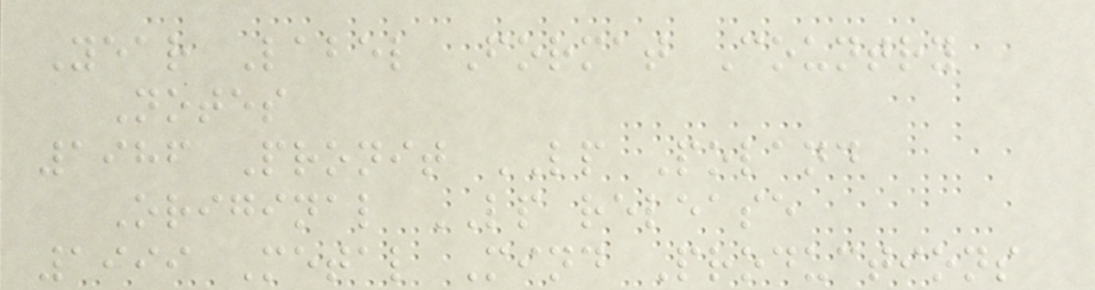Year Label Format Country
Notes
1986 Pronit LP Poland
Original LP release
1999 Metal Mind Productions
